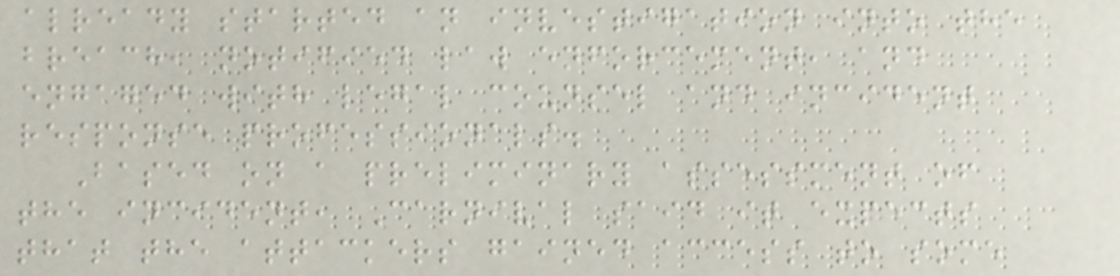already started an investigation into the
breach, notified law enforcement, and
engaged with legal counsel and incident
response professionals.
Based on a preliminary assessment of
the incident, Carnival said it expects
that the attackers gained access to some
